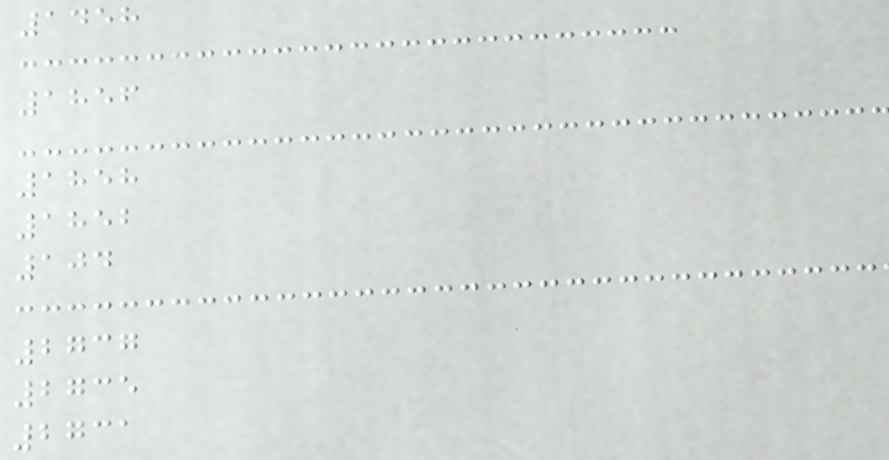1458
1856
1858
1852
104
2737
2735
2731
